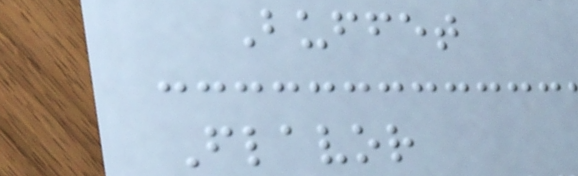Buffet
Flavor
